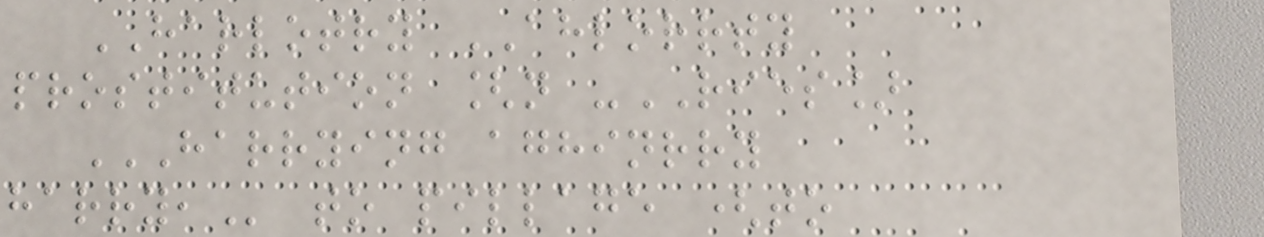HARLOTRY AHLORRTY
prostitution [n -RIES]
HARRYING AGHINRRY
HARRY, to pillage (to
